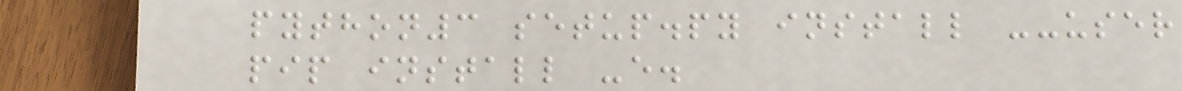python3 setup.py install --user
pip install -e.
